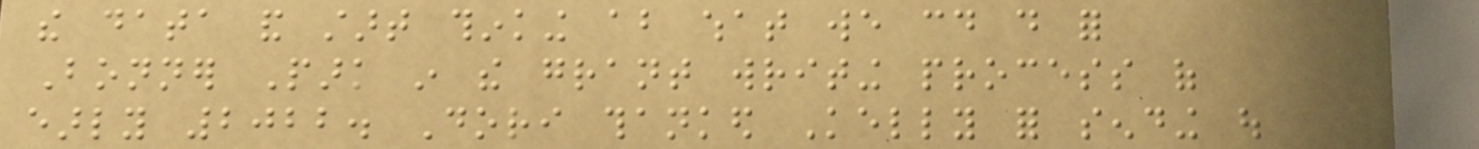the data and start thinking about what we could do for
Bonner Park in the grant writing process of
early 2022. Dori thanked Kelly for sending out
